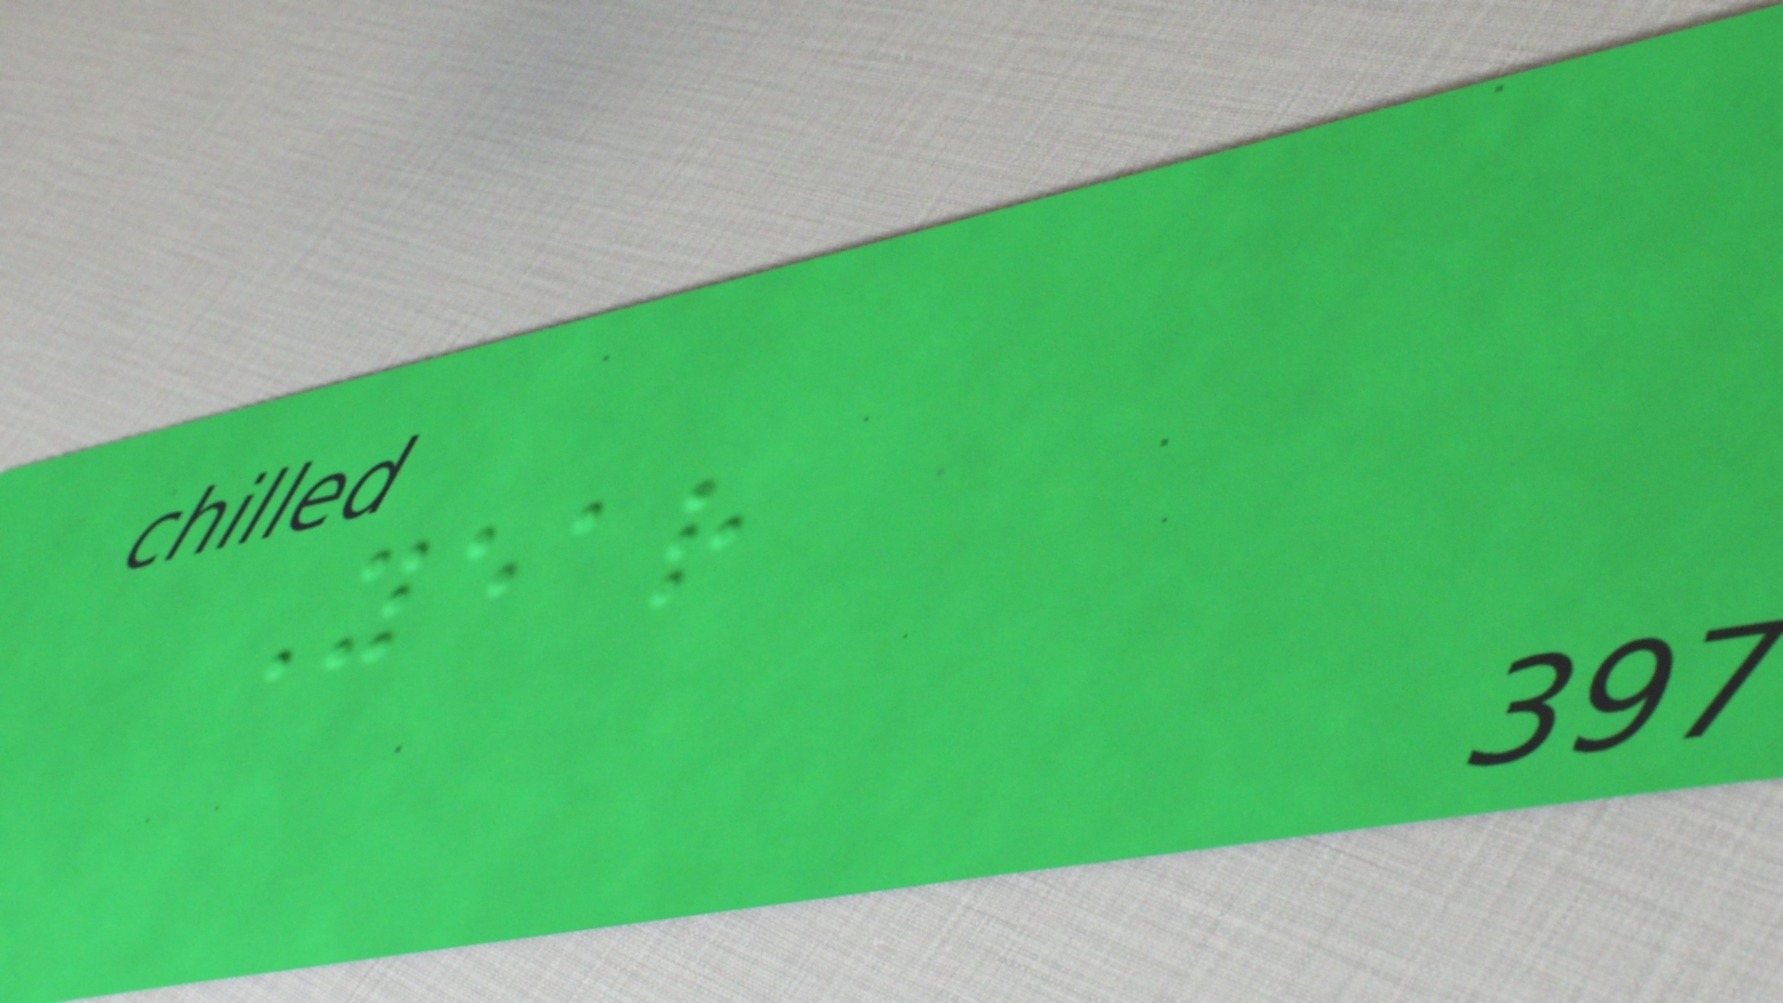Year
